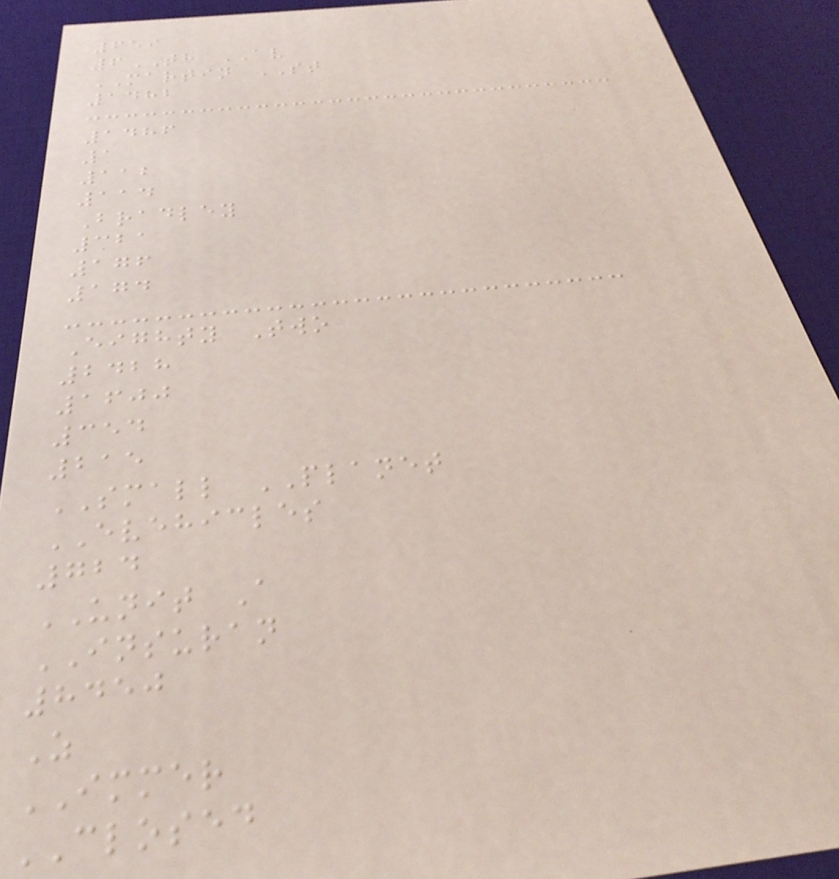659
6TH AV
MARTIN ST
1482
1486
1
112
114
Bradley
321
176
174
Eighty Two
2428
1600
354
215
SMALL PLANET
EVEHICLES
724
UNIT A
INSURAN
8450
Z
IMMER
CLOSED
